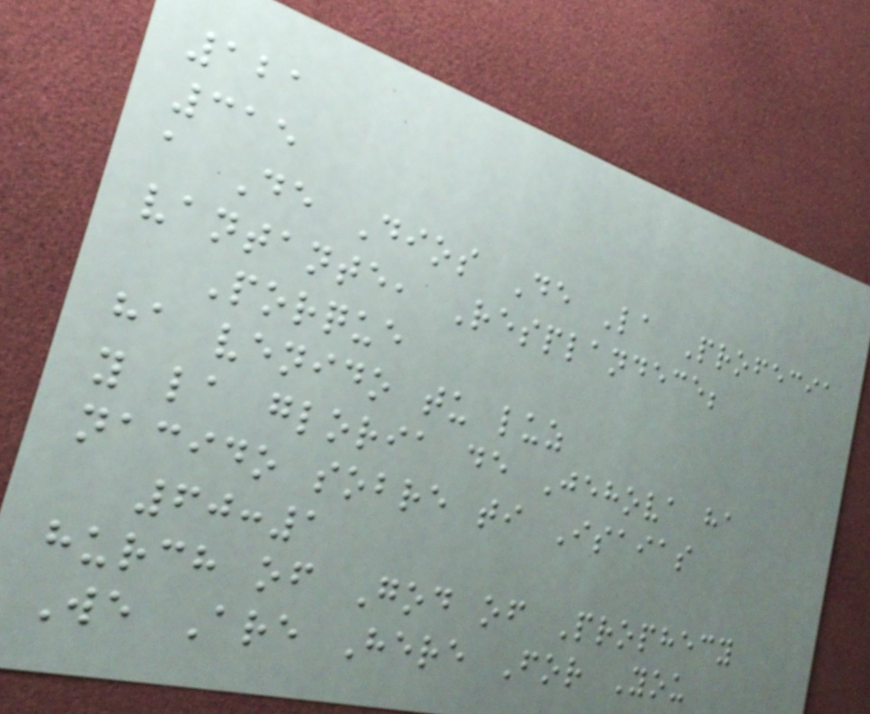121
315
a De Dios De La Profecia
vantante, Resplandece;
Porque
ha venido tu luz
y la gloria de Jehova ha
nacido sobre ti Isaias
60:1
hurch of God of Prophecy
We Are Here For You
